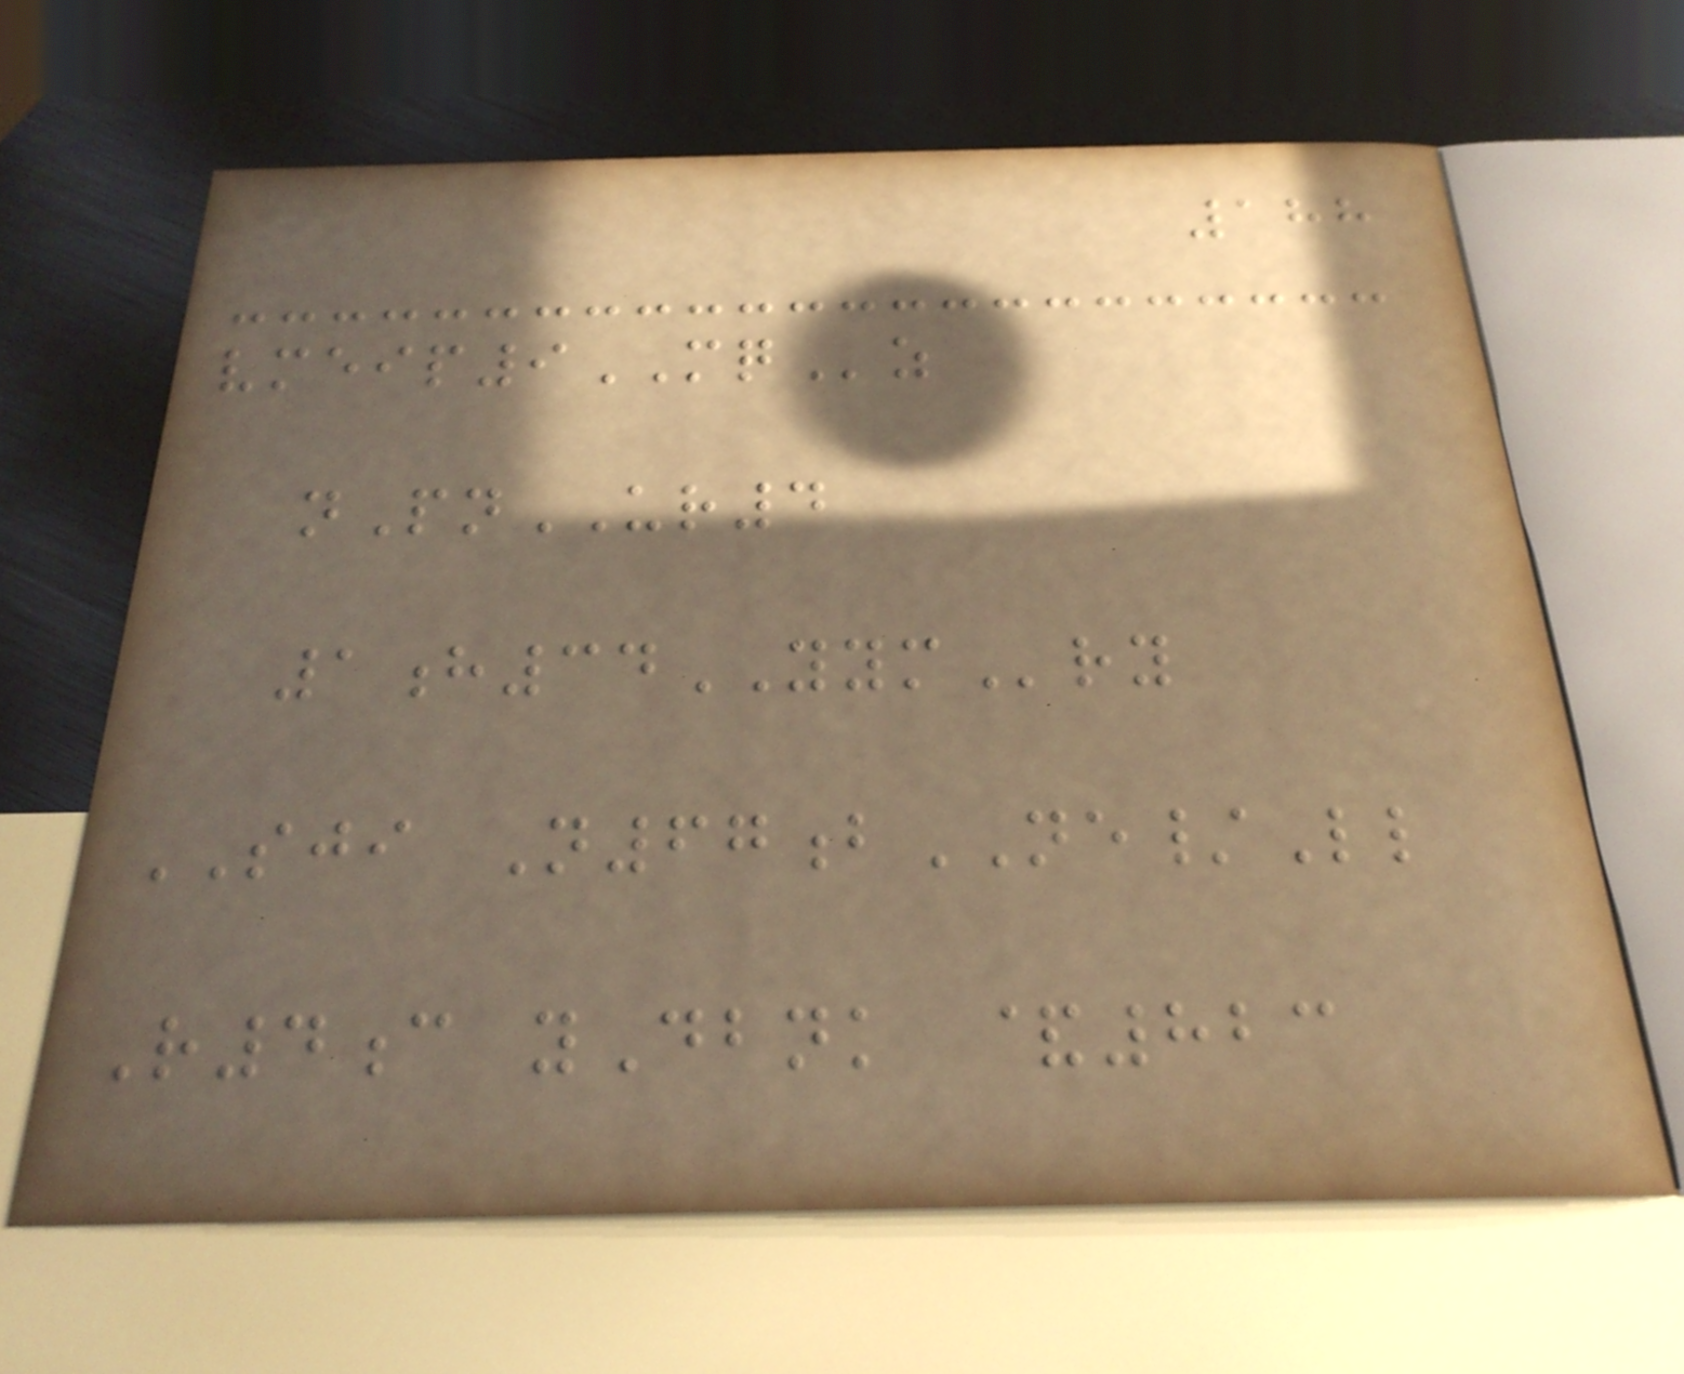188
vmeip9MQz
nPnUR4
1h34YYMry
SJI N67bNE/Ll
R4c yDbnk &823
